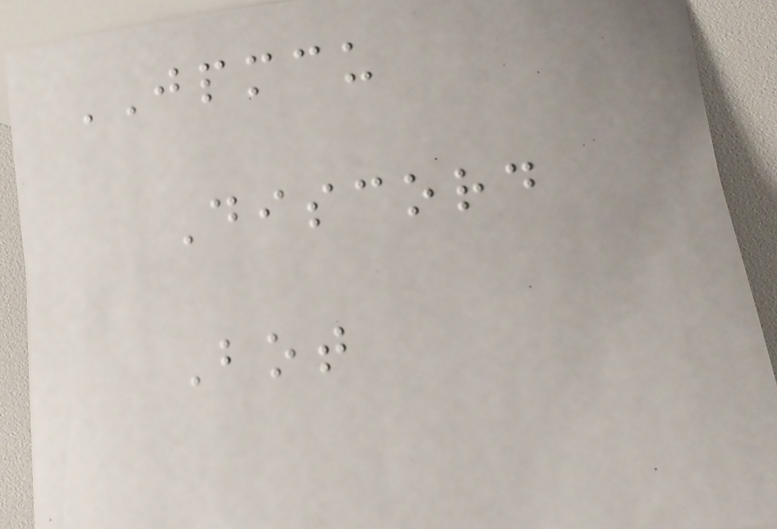JPMCU
Discord
Bot
